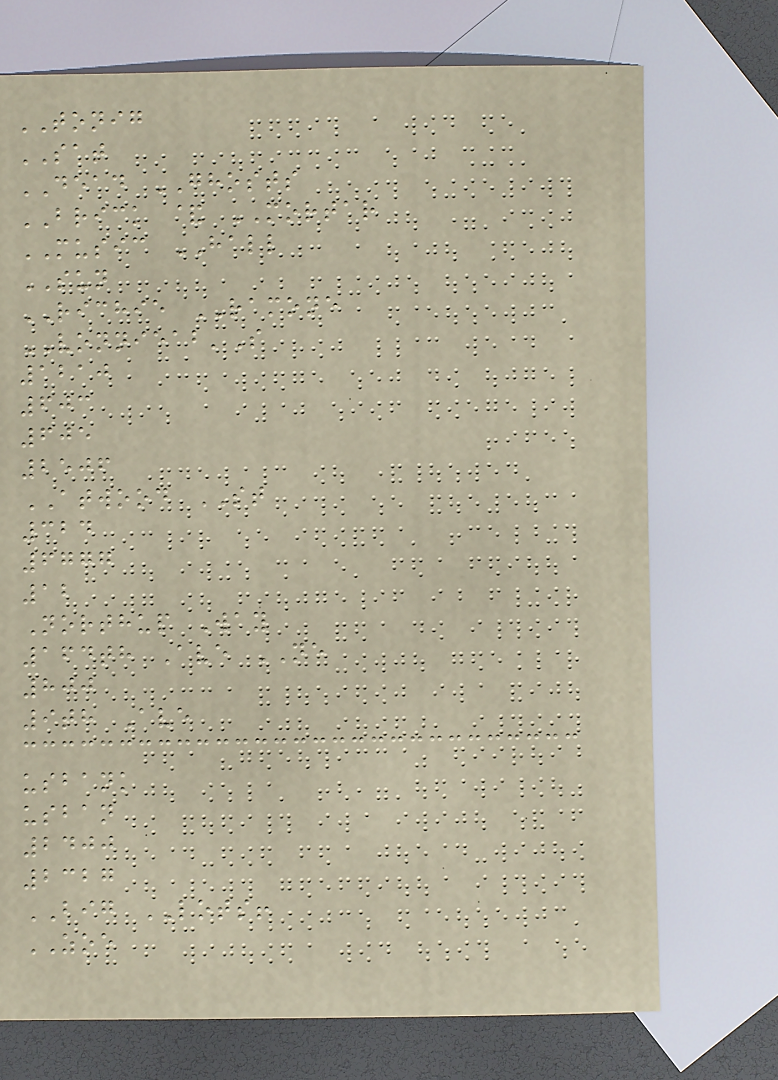TONIG
SAT
DEAD GHOSTS
BRICK & MORTAR
MUSIC HALL
SUN
RICHIE RAMONE
VONNIEAB'S
1210
603
605
2506
ATWOOD ST
324
6777
12
Northup Way
164th Ave NE
800
9th Ave
usbank
usban
2400
2327
BIG LOTS!
ZOE
